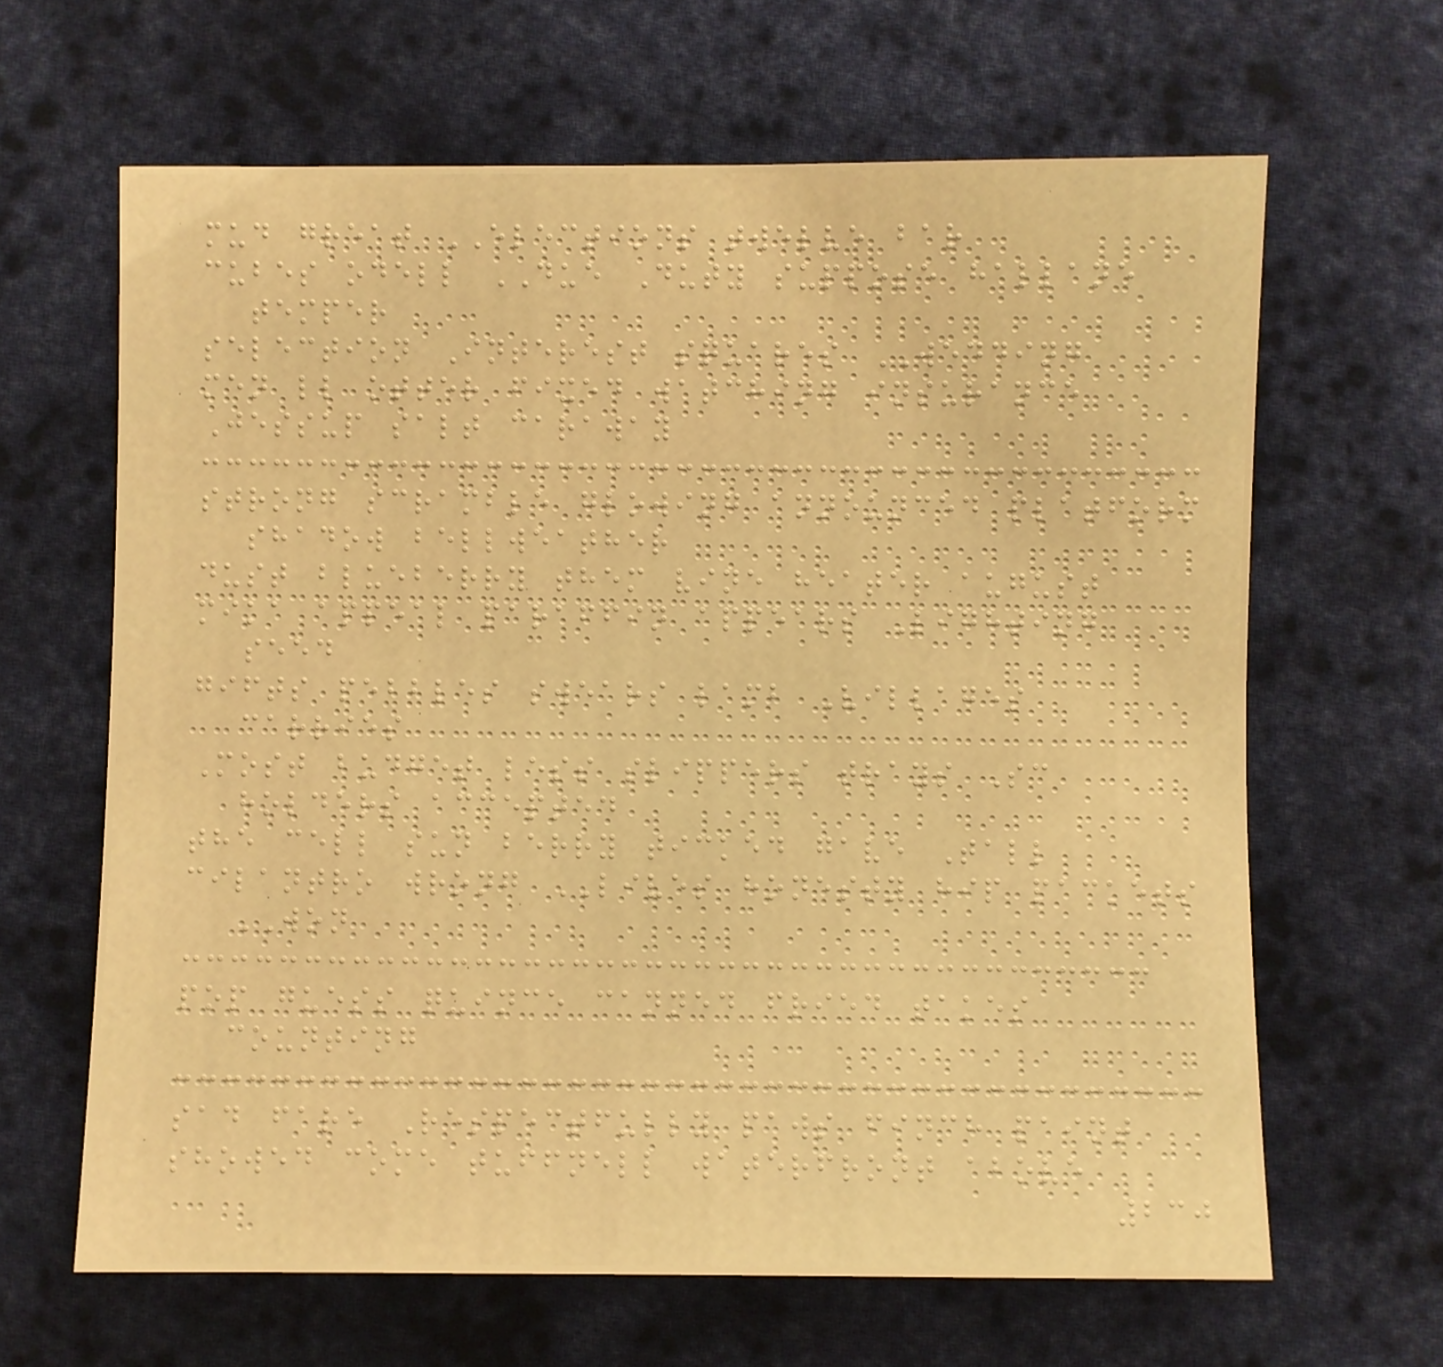mud great ELECTIONS twelve bar
cubes odell DUE Duty suppose hallane
temper
selection Interest squares WEDDING
men ll otter fixed watching insurance
Jessup salt caraway
strong scramble glowing announced platform
shadow bellweather
dust blueberry them vine heater august
mika appeal paraffin appears Lighting
seed
gifts pebbles swears lamb Villages
carries
Most budget less slippers trays Sc
holders accepted
the cell sun berry ticked gave Tall
cilantro wrong LIVES honesty hip packets
WON
pop guess quince canned fried takes
counting
sad fare Respectfully paws finch paint
showed come tuffnell waterfront above
230
